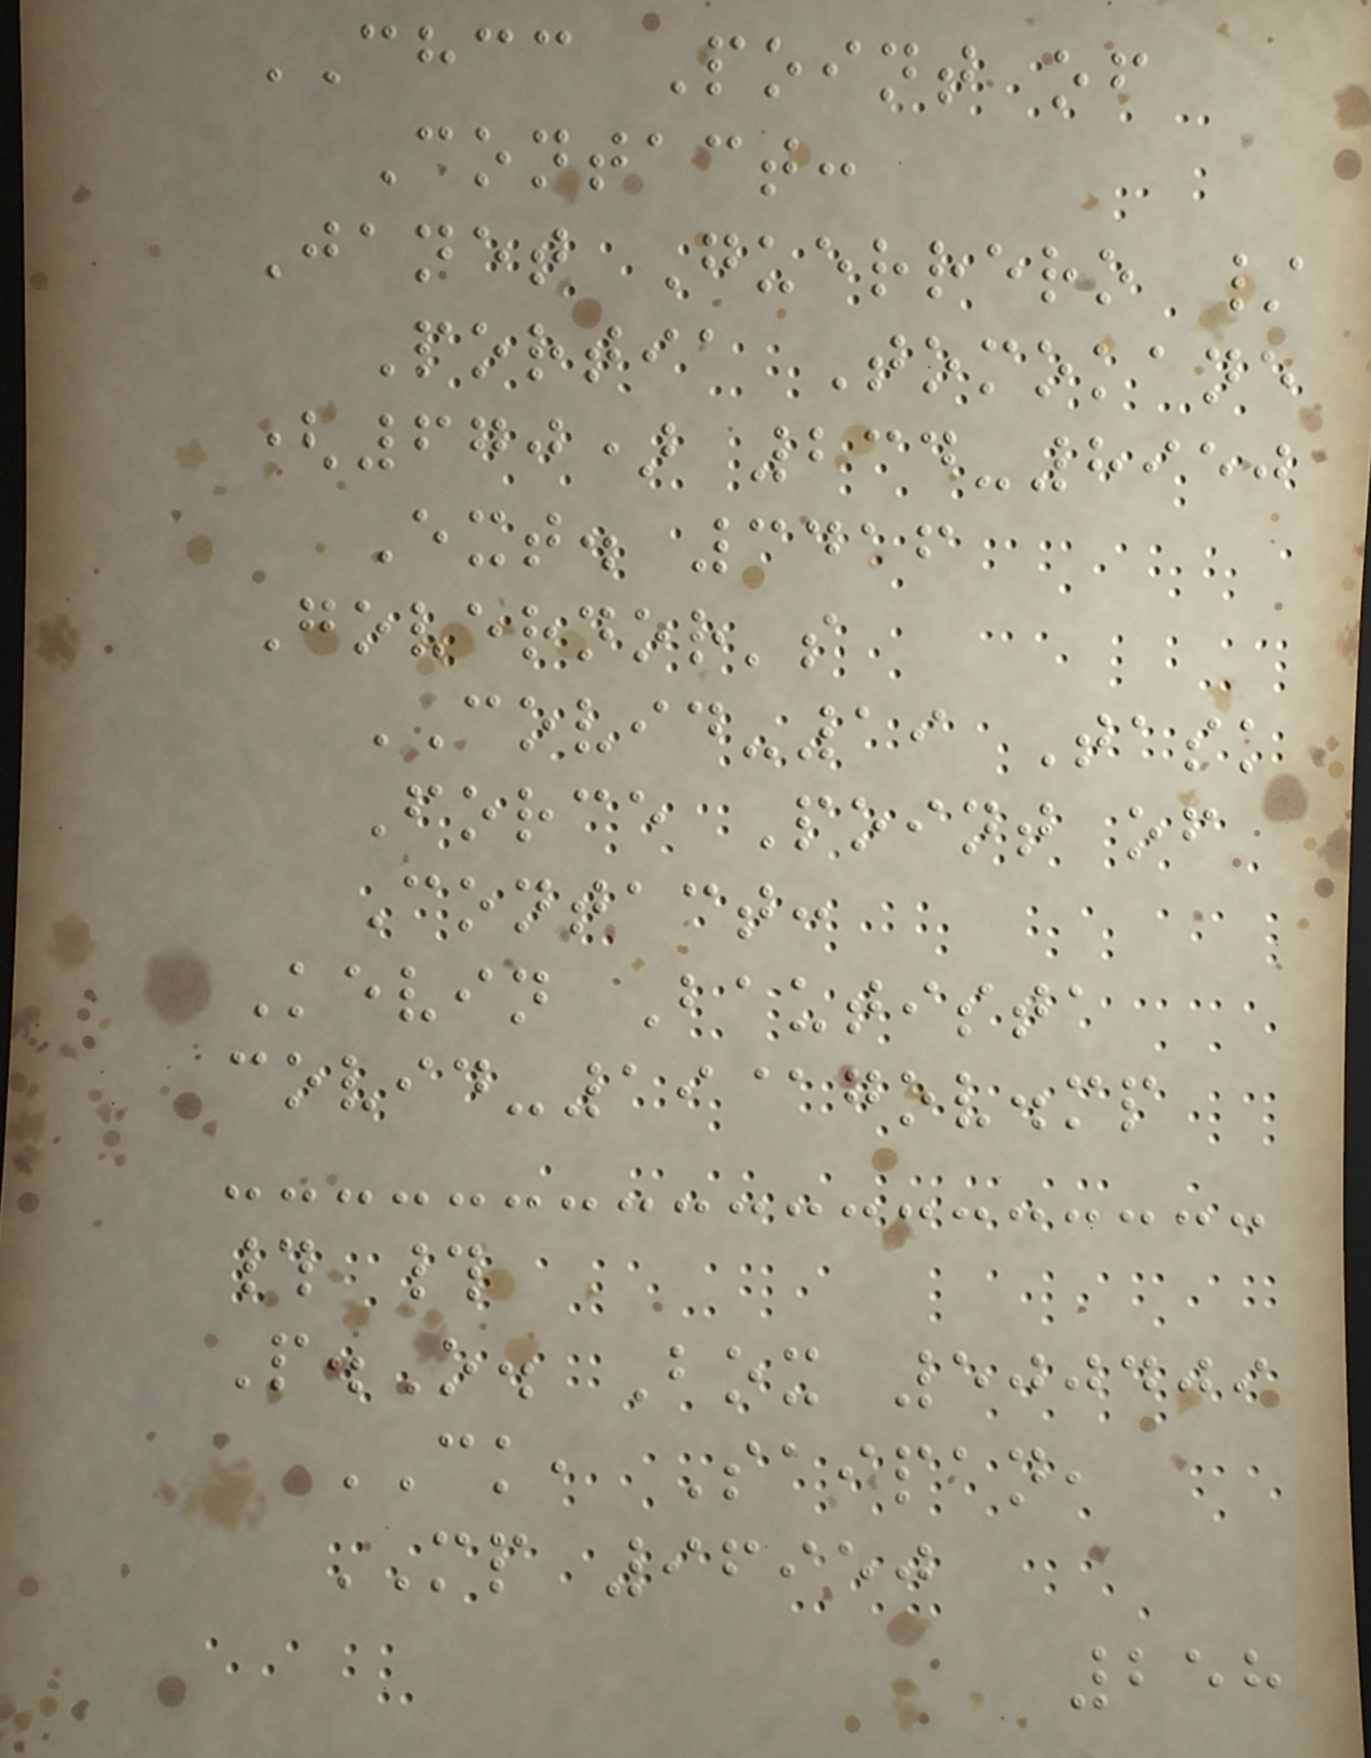CHCC Point of
Contact:
Janet Guerrero /
Portia Tomokane
(670) 234-8950
Ext. 3416
Governor's
COVID-19 Task
Force Point of
Contact:
Kevin Bautista
covid-19@gov.mp
# #
P.O. Box 500409
CK, Saipan,
MP 96950
258
